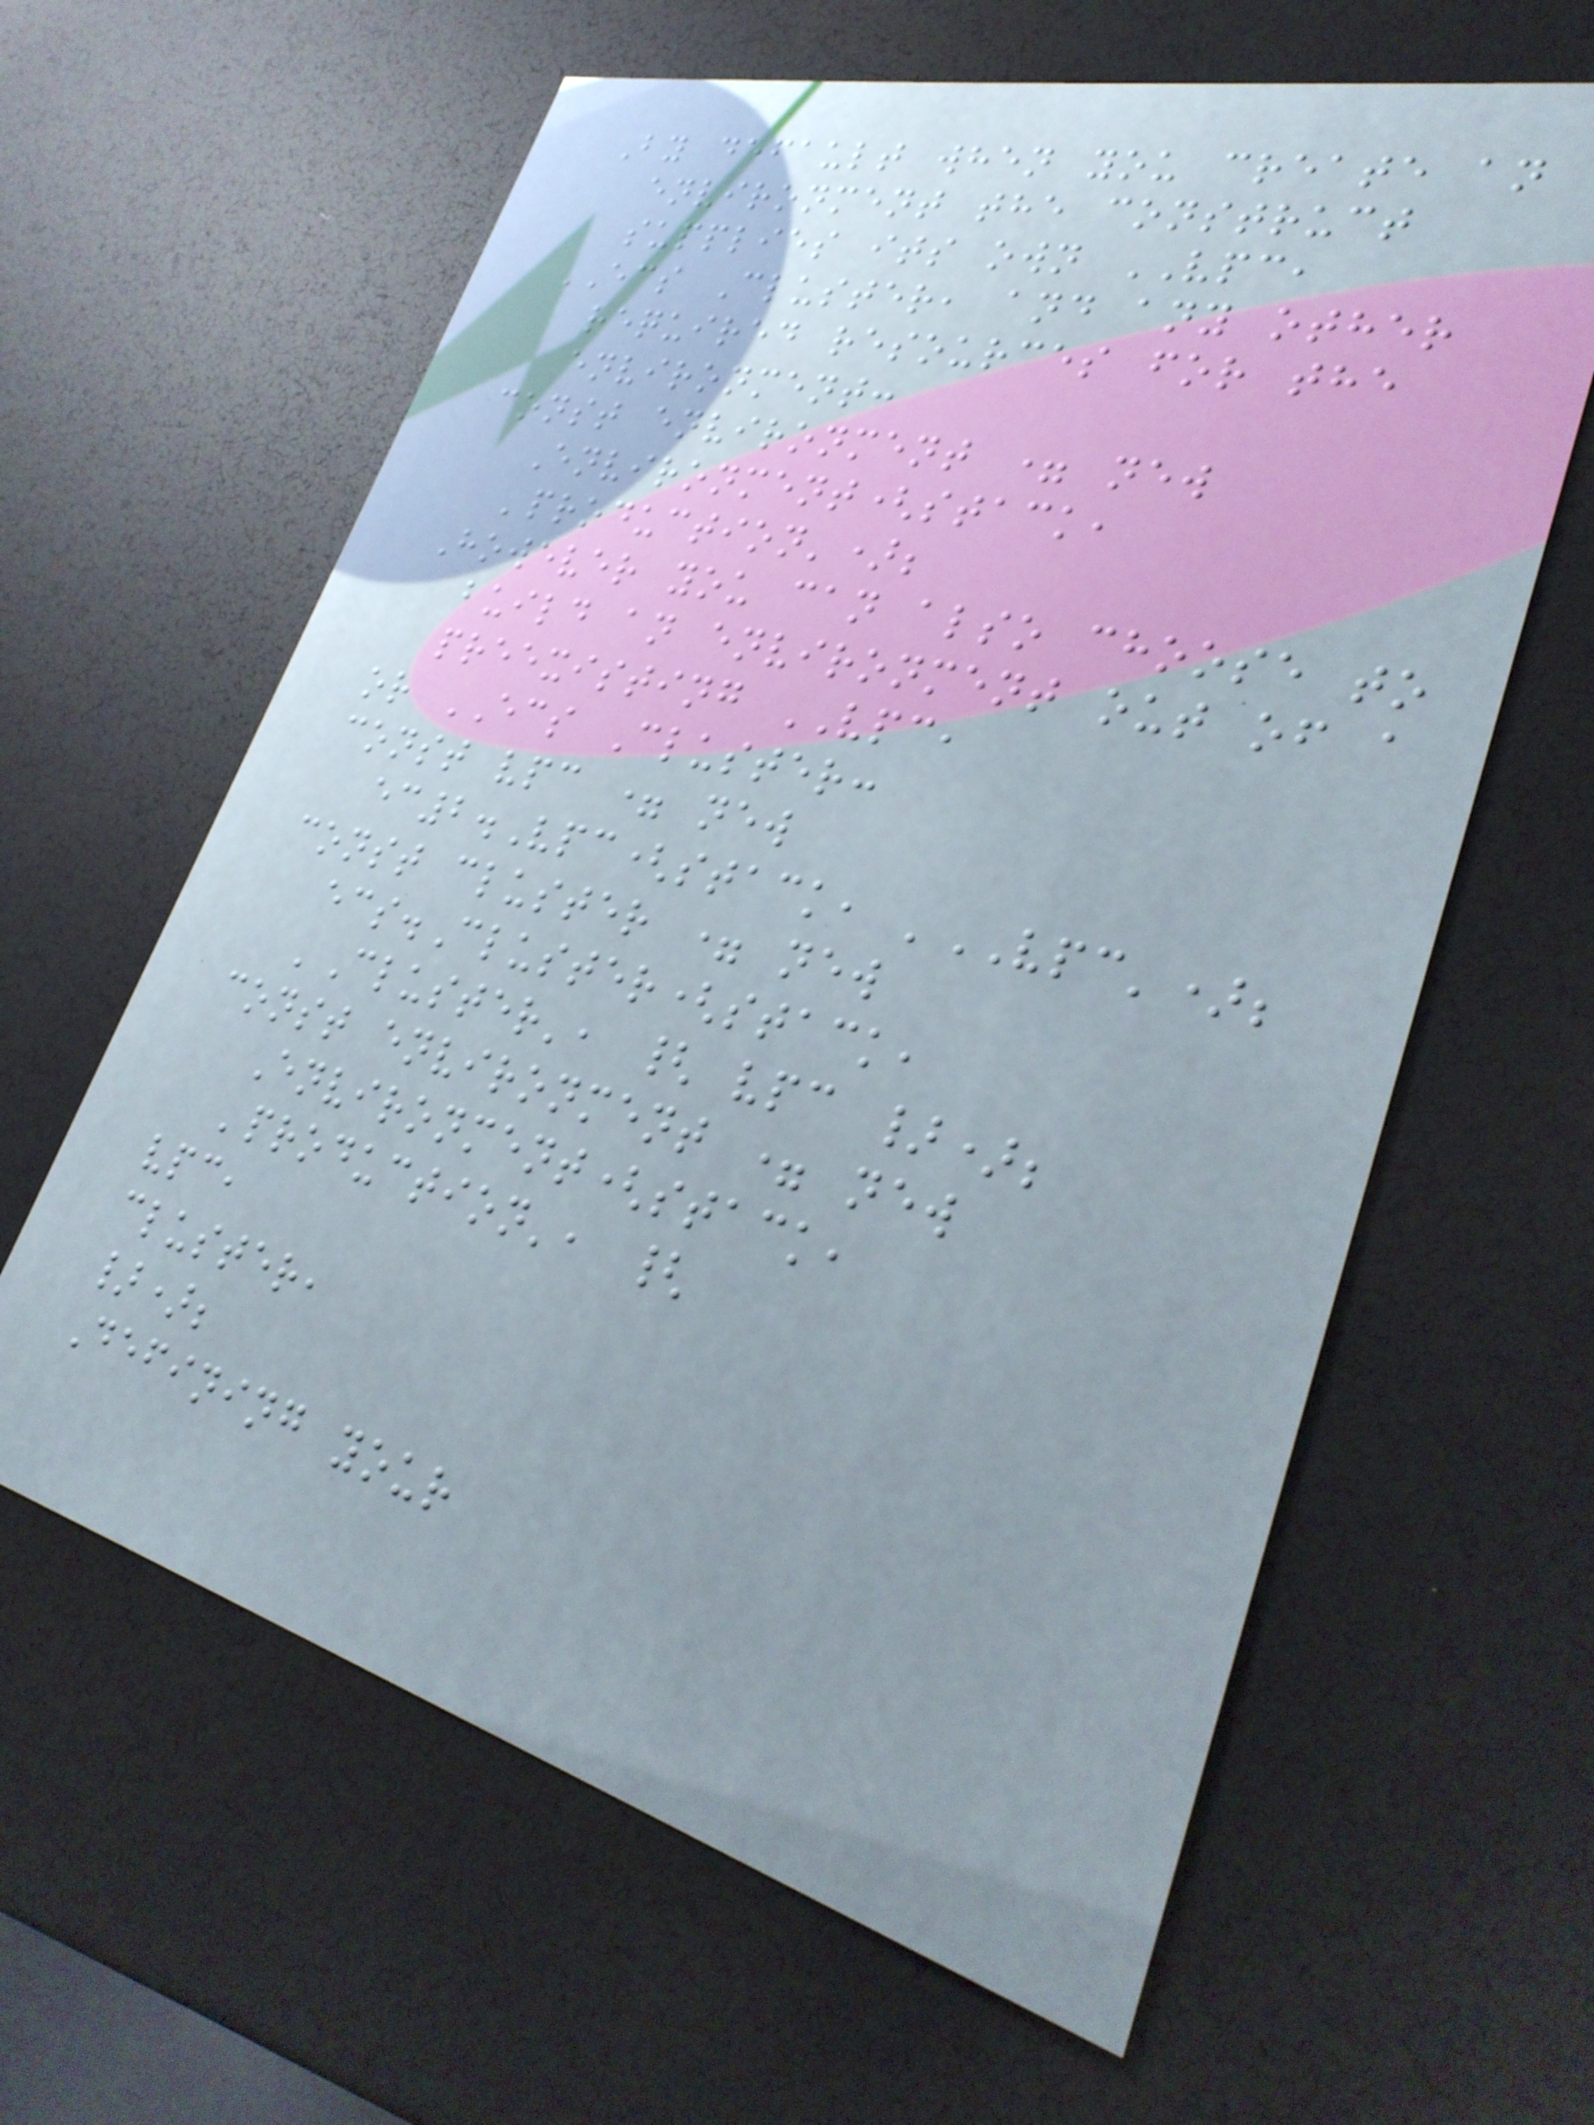By default when you create an
environment the construct
supplies its own VPC,
ECS Cluster, and any other
required resources for the
environment:
const environment = new
Environment(stack,
'production');
However you can also choose to
build an environment out of a
preexisting VPC,
or ECS Cluster:
const vpc = new
ec2.Vpc(stack, 'VPC');
const cluster = new
ecs.Cluster(stack,
'Cluster', { vpc });
const environment = new
Environment(stack,
'production', {
vpc,
cluster,
});
Defining your
